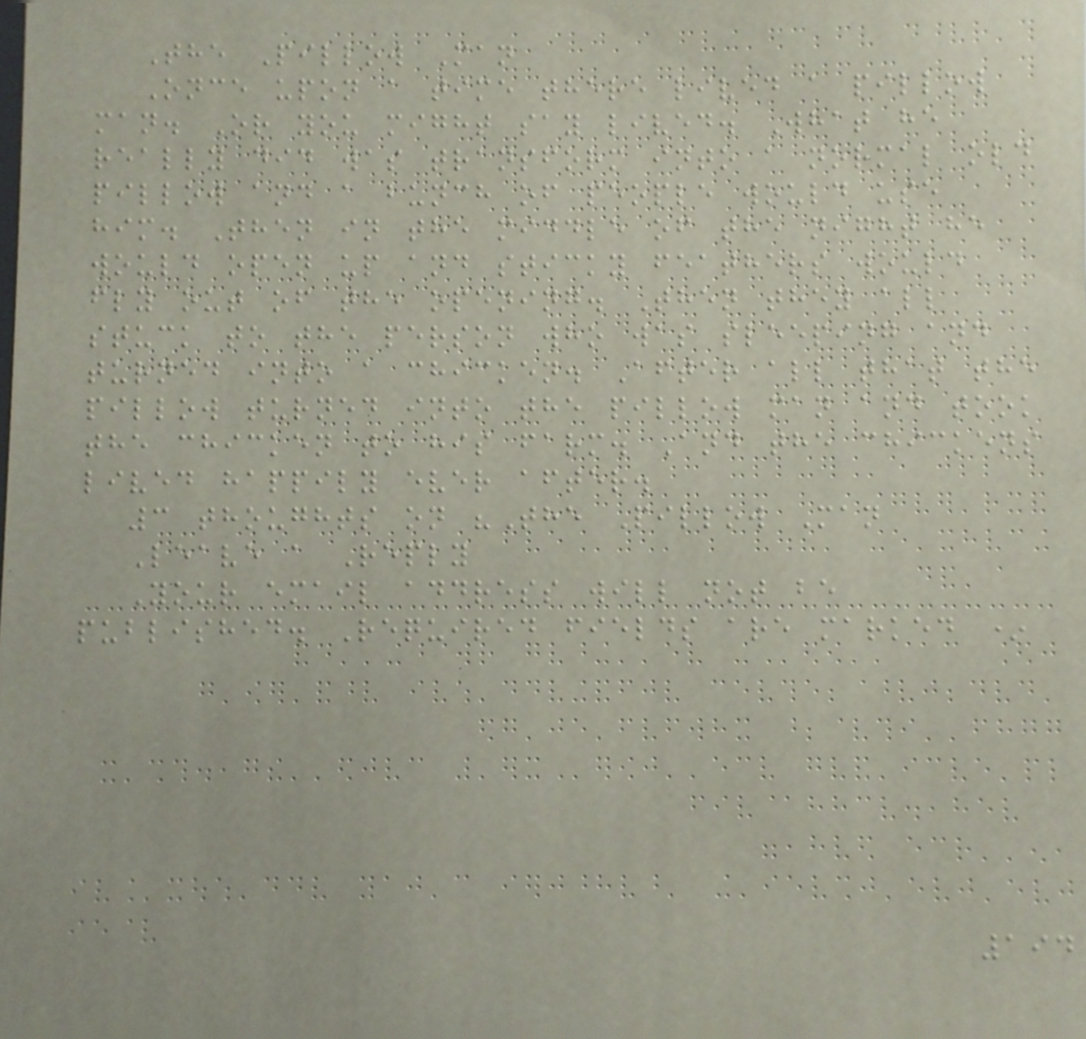The Pillow Man
Once upon a time there lived a pillow
man. Or you might say lived. What he
really did was transform into a normal old
pillow and a bunch of people would use
him. Then in the middle of the night he
would open up and sticky feathers would
fly out of the opening. Then they all
stuck to the person who was sleeping and
turned into a chicken. After all that the
pillow turned into the pillow man and took
the chicken to his farm. And the chickens
lived happily ever after.
3 thoughts on "The Pillow Man
Leave a Reply
Your email address will not be
published. Required fields are marked *
194
